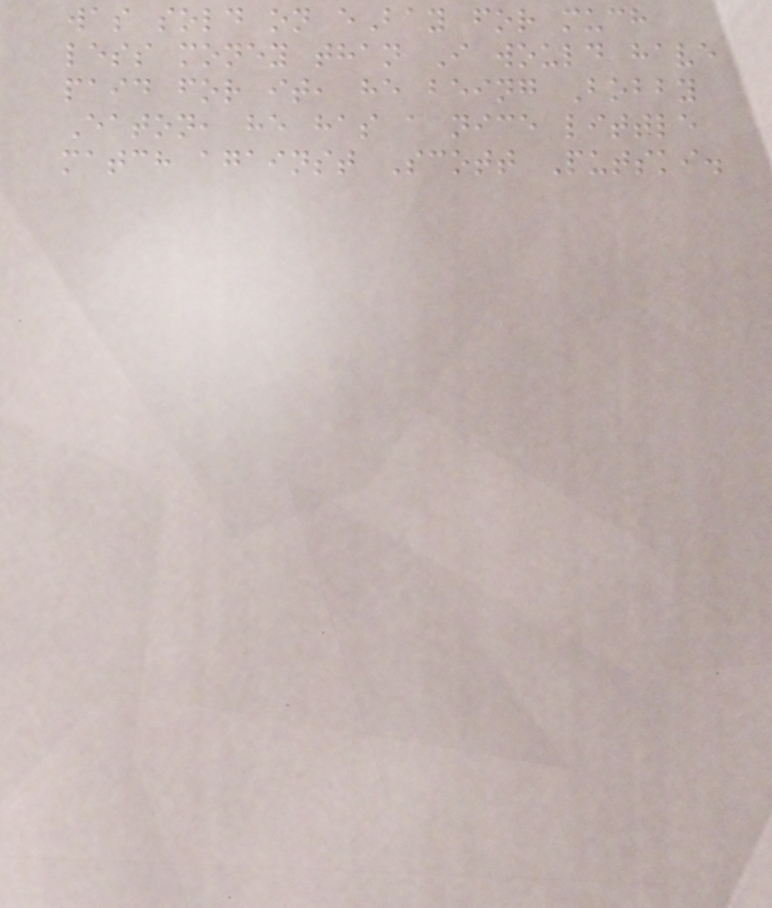was sold on eBay for much
less money than I would have
paid for it, he being Bobby
Eaton, he has a nice little
match against Scott Putski.
